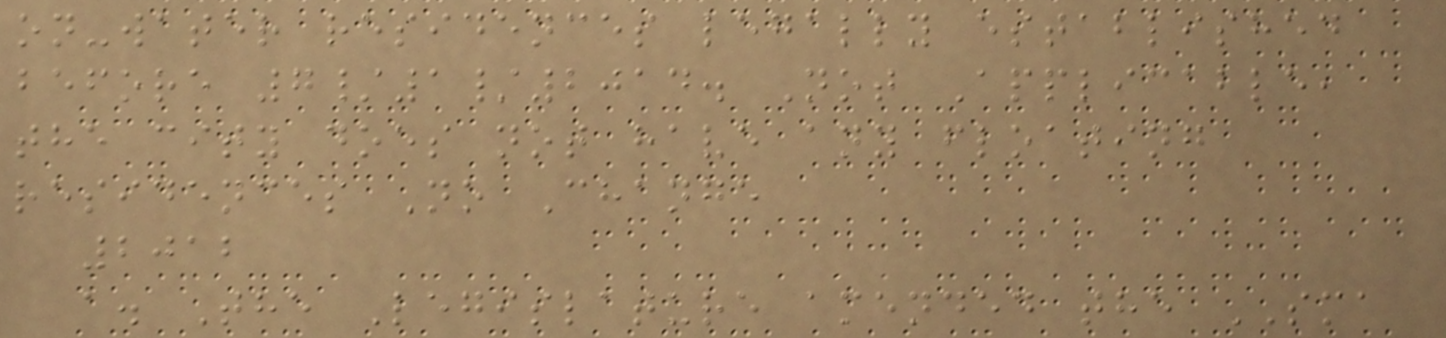on-water residences legally established
before 7/1/2014. Not Applicable,
the city does not have any floating
residences No Change
2012
a. The Legislature amended the SMA
